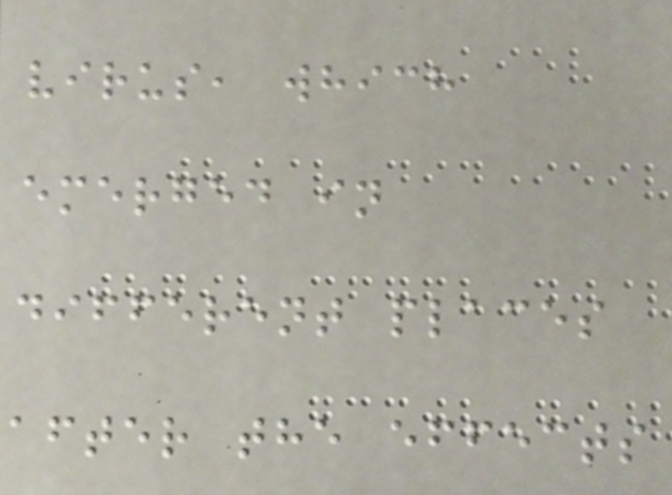virus, which
emerged in
different places
after the effects
